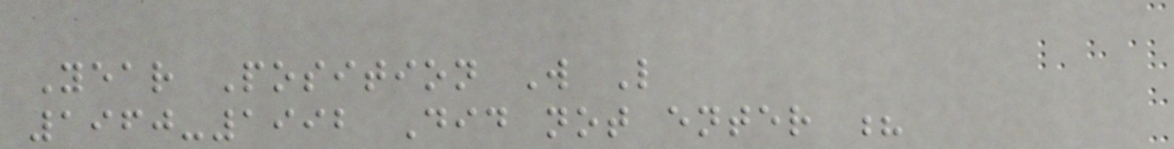Year Position W L
1960-1992 Did not enter ?
